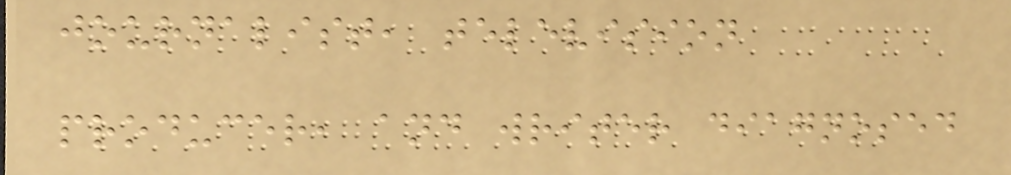journalist, television
producer, and writer diagnosed
